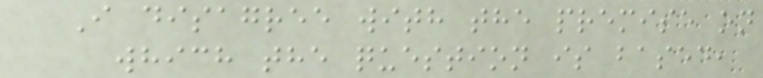I disagree with the premise on
which the question is based,
